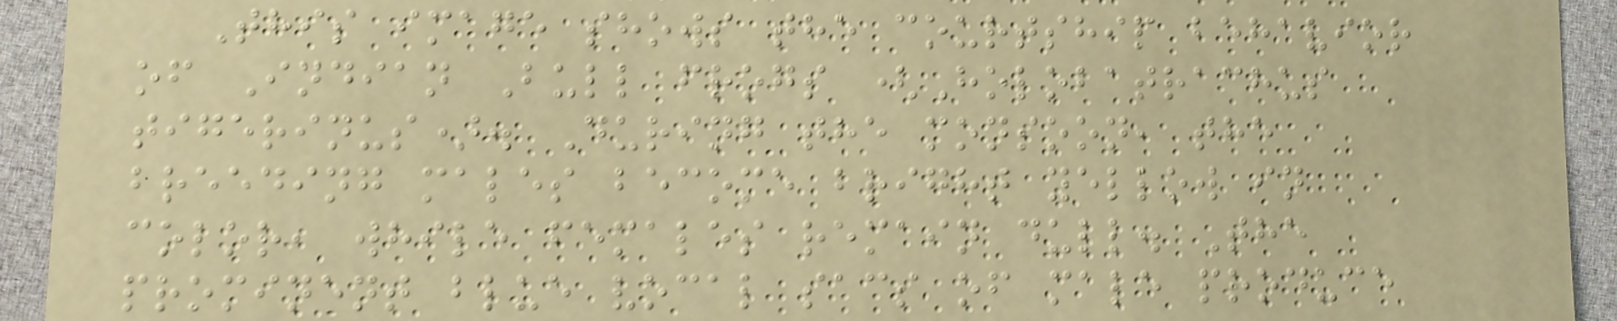This image shows the courtship behavior
of Indian Bull frogs (Holobatrachus
tigerinus). During the monsoon, the
breeding males become bright yellow in
color, while females remain dull. The
prominent blue vocal sacs of male produce
